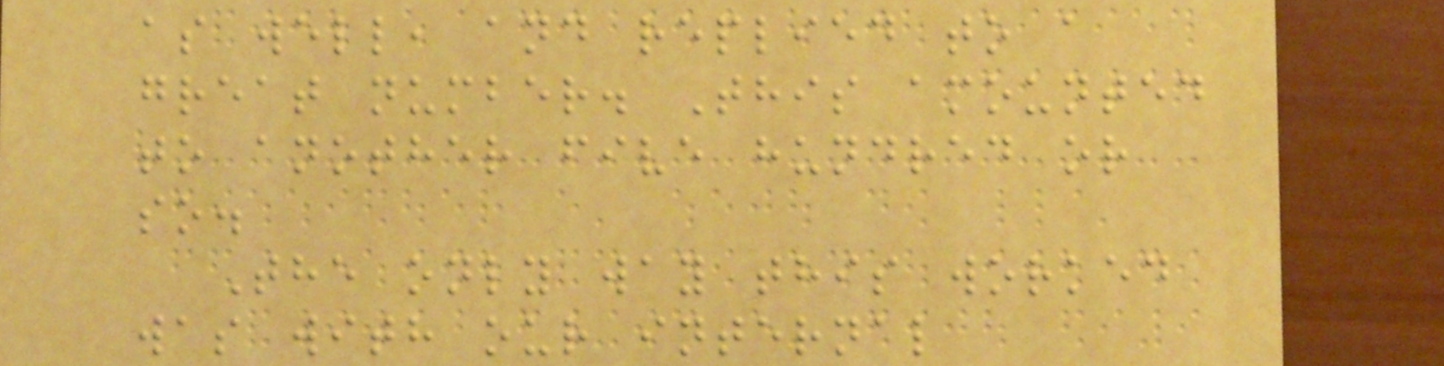as well, and replied to a
great number. This amounted
to another five hundred or
so.
The only way this worked
was with our internal
